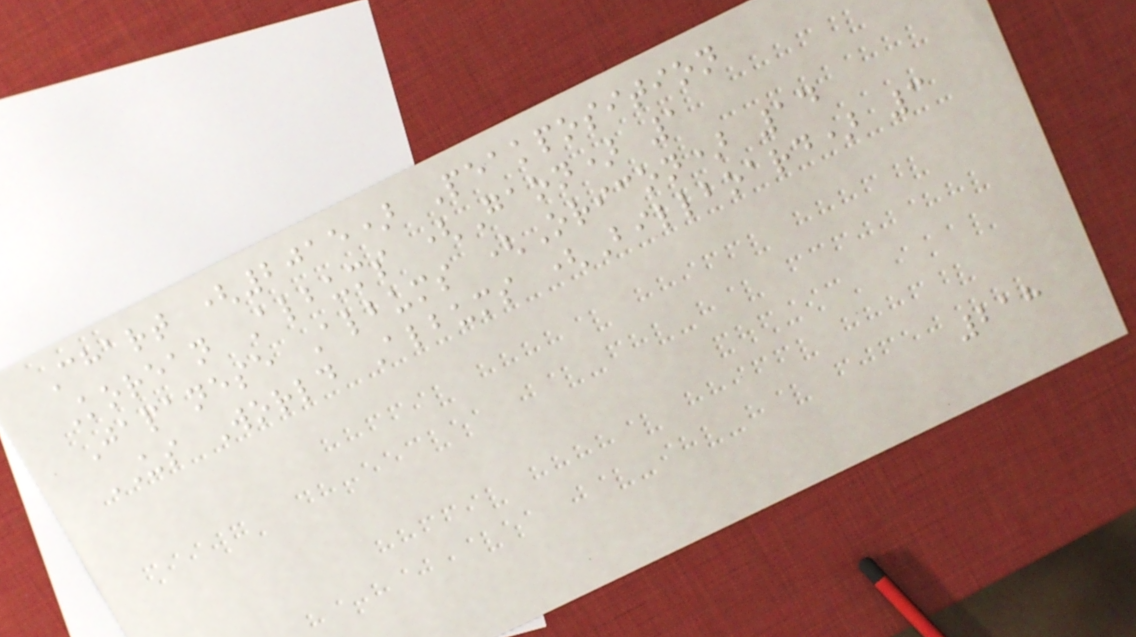Chart (2015) Peakposition
Korean Albums (Gaon) 1
Japanese Albums (Oricon) 14
US World Albums (Billboard) 3
218
